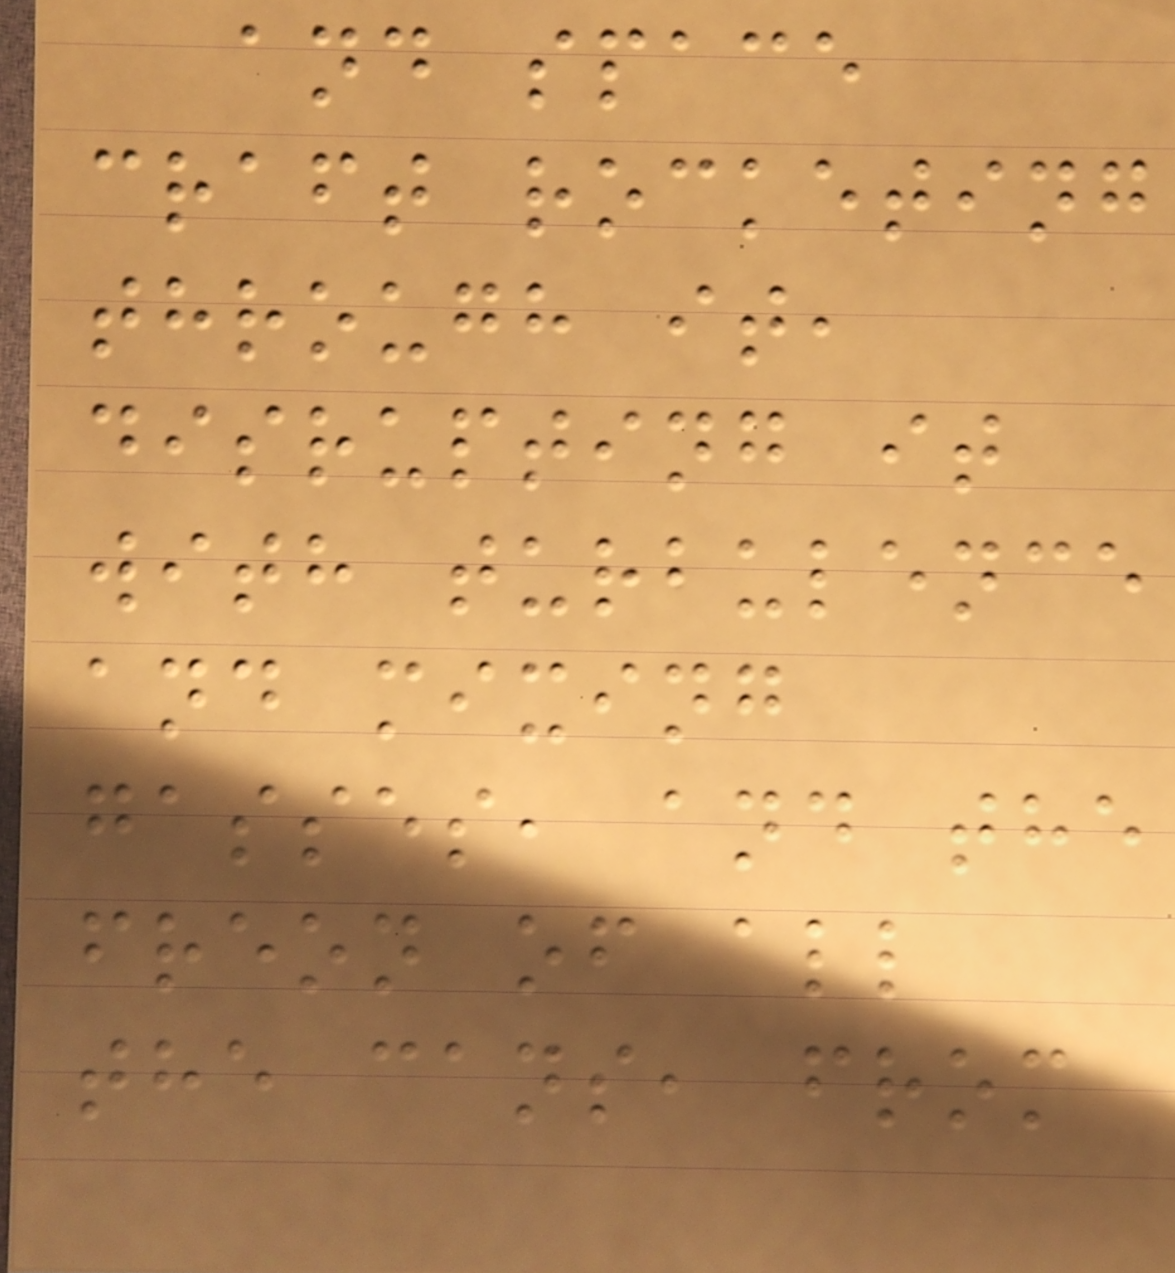and space
craft rocketing
through it,
disrupting it
with turbulence
and mixing
gasses, and the
freon of all
the cans, from
